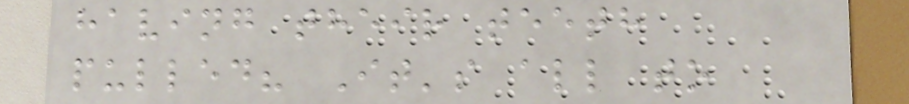having their teeth
pulled? It's all to
